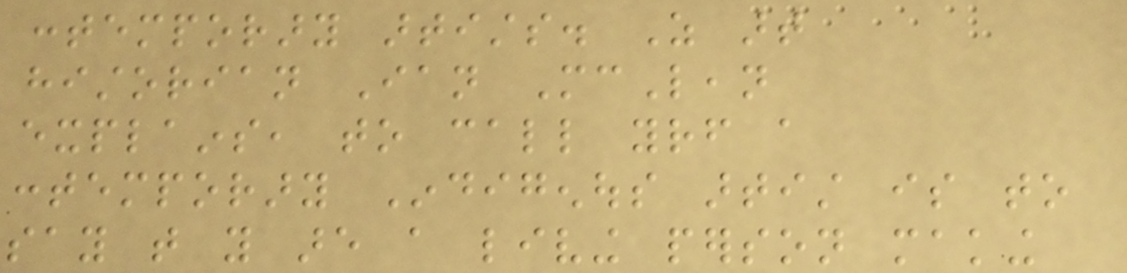contemporary artists. As art
historian Ian McLean
explains, to call yourself a
contemporary Indigenous artist is to
say that you are a living person making
